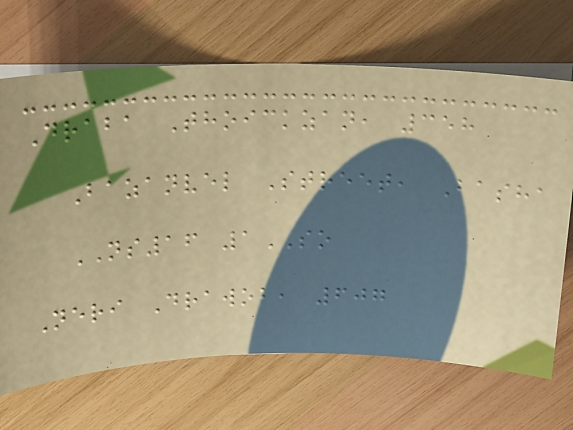Draba Thoickzan, 358
Bazanvel Street, Basha
NS16 1SO
Neri Drawob, 607
